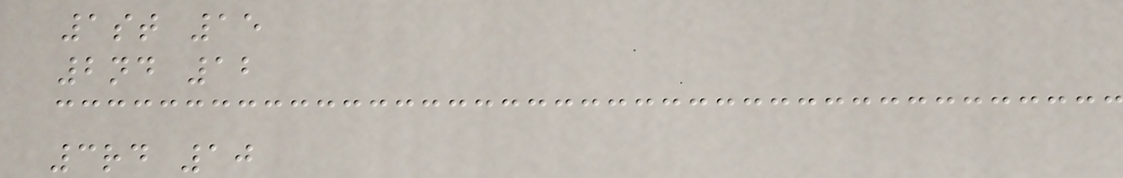1st 15
2nd 12
3rd 10
